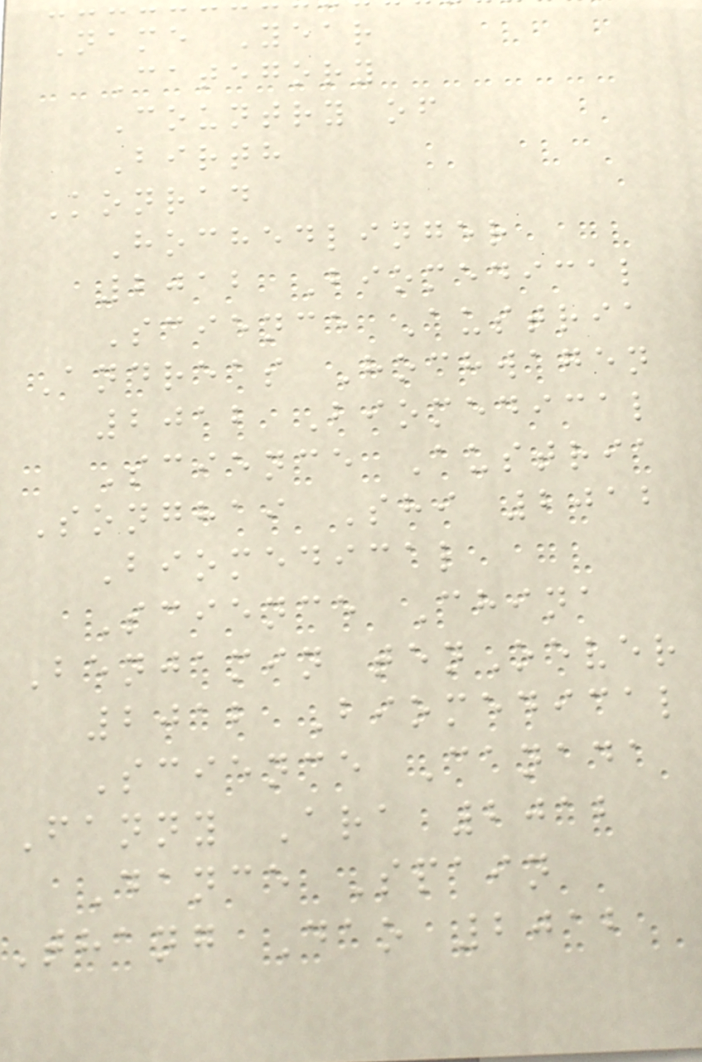Name Year
Category
Country of
Birth
Konrad
Hochedlinger
2012 Biomedical
Science Austria
Andreas Hochwagen
2012 Biomedical
Science Austria
Songhai Shi 2012
Biomedical
Science China
Benjamin tenOever
2012 Biomedical
Science Canada
Fanny Ara 2012
Dance Spain
Thang Dao 2012
